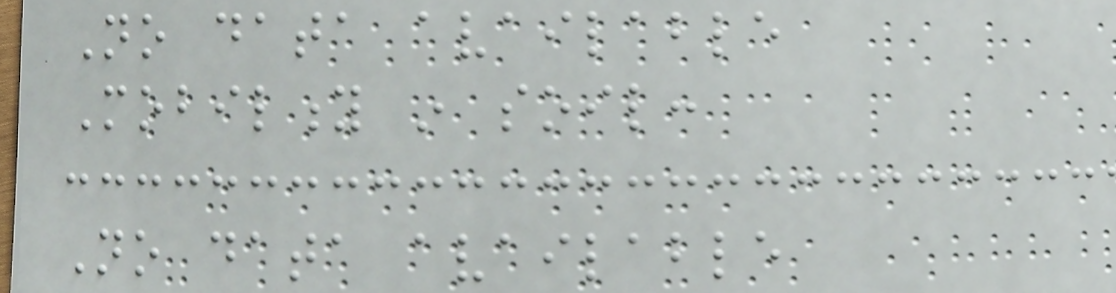No data available
Mobility in soil:
No data available
